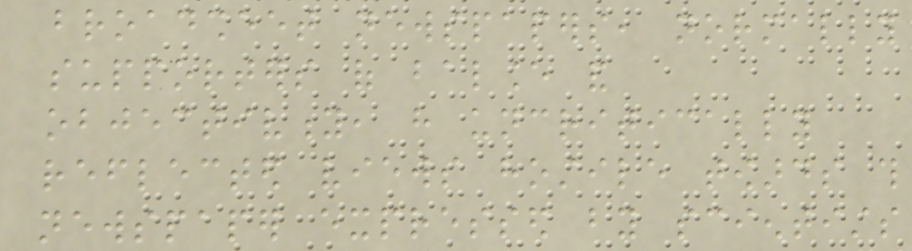broadsheet newspapers, normally
supporters of balance and
objectivity, have uncritically
reflected views hostile towards this
newspaper expressed by scientists
